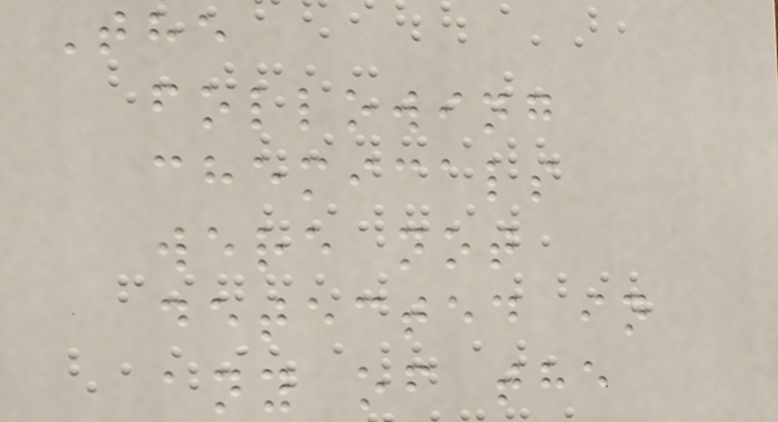The
following
chemicals
were not
detected in
any of the
